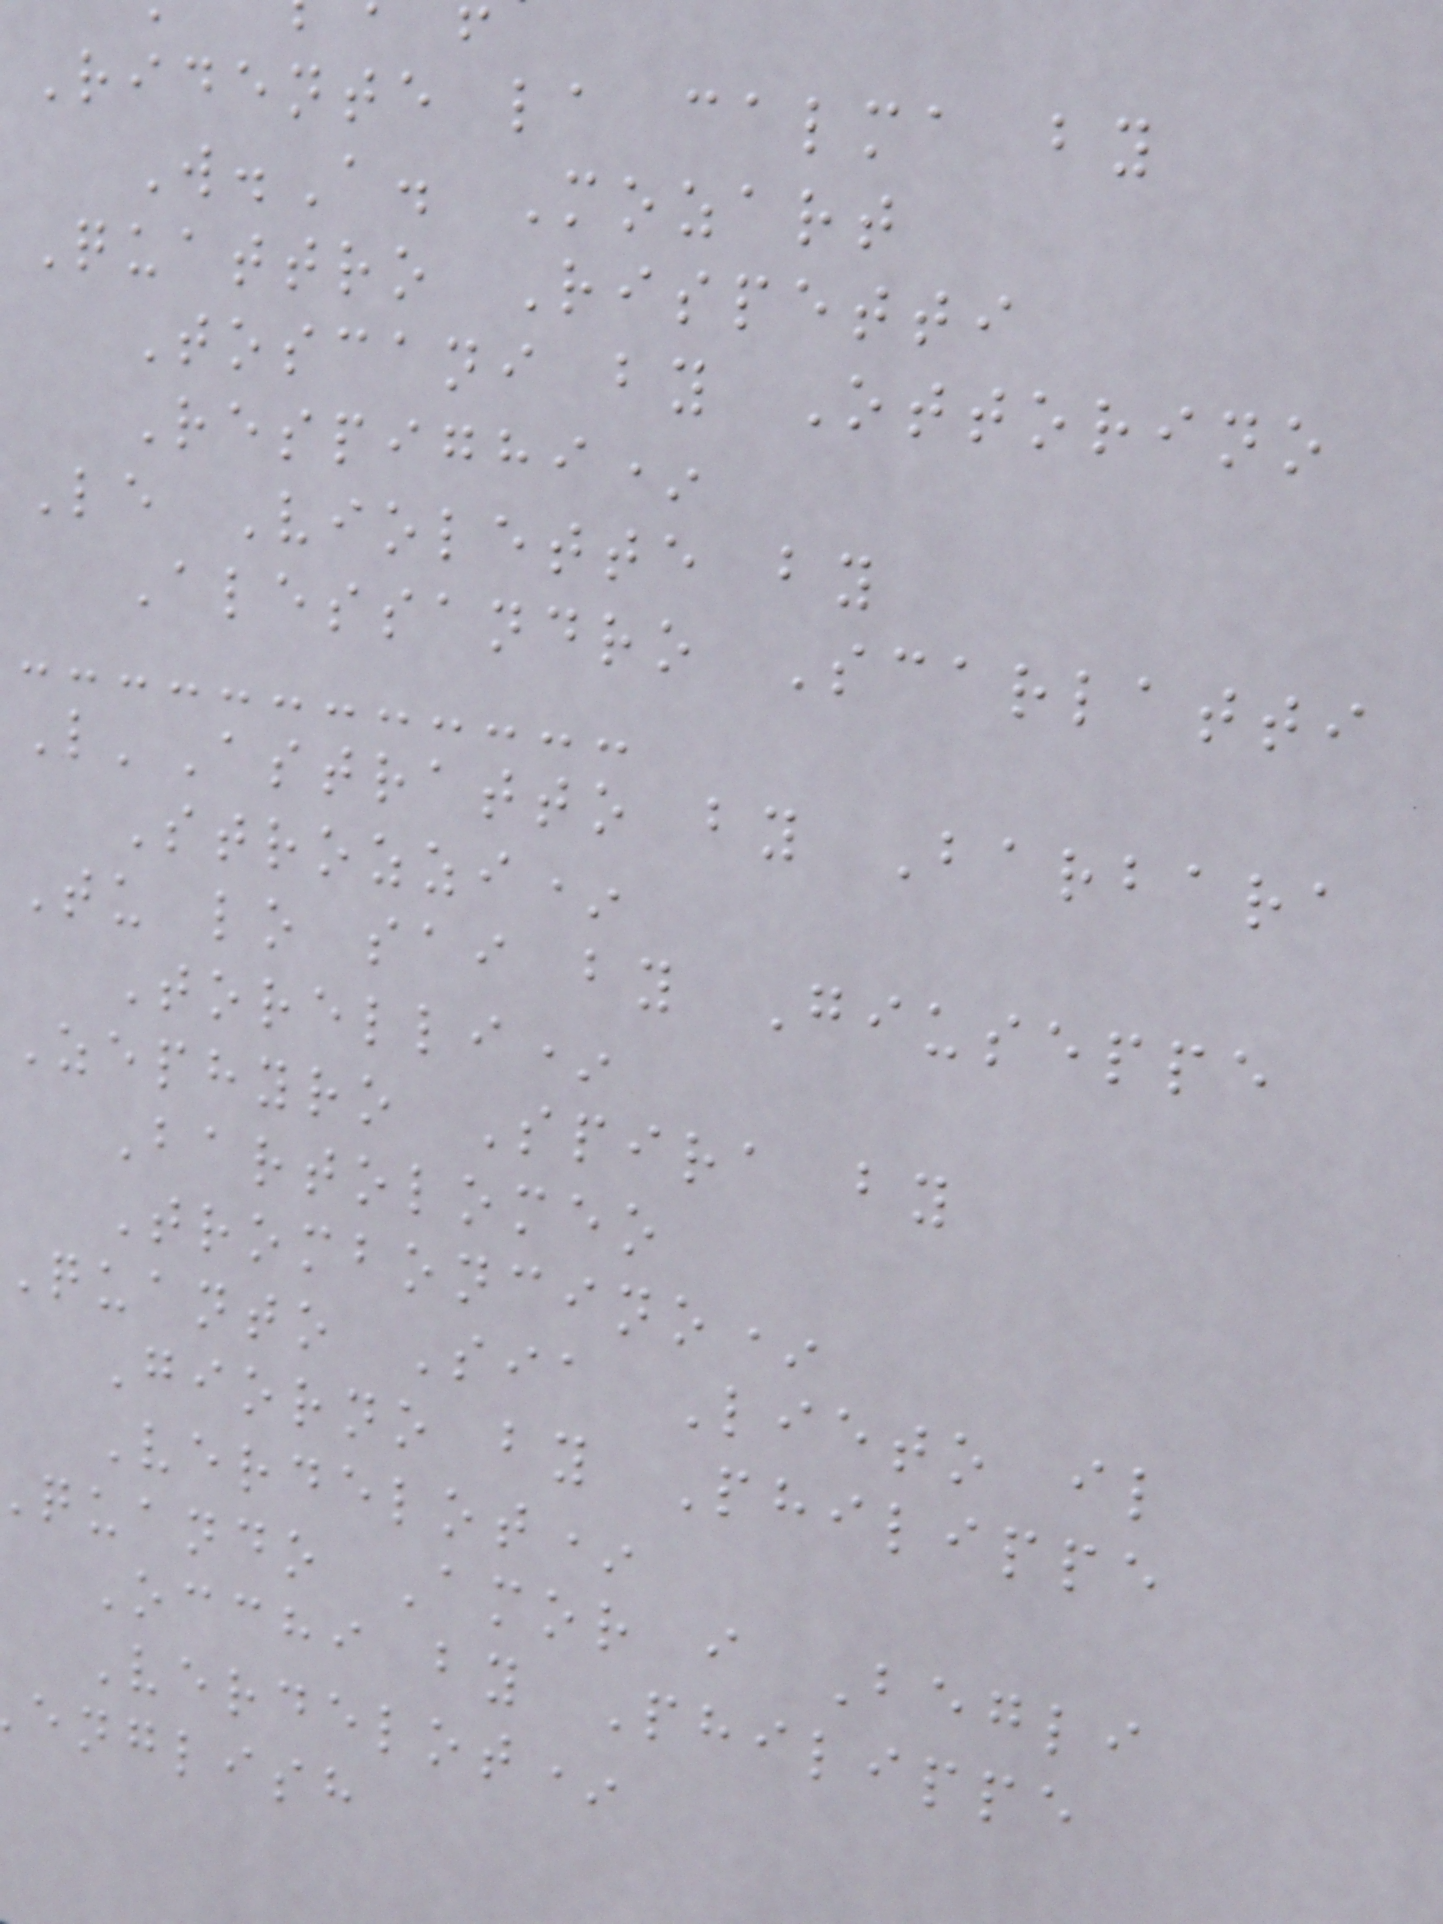Ridente la calma by
W.A. Mozart
Quattro Rispetti
Toscani by Ottorino
Respighi*
Le Violette by
Alessandro Scarlatti
L'Astratto by Barbara
Strozzi*
Tu lo sai by Giuseppe
Torelli*
Zephyro Spira by
Bartolomeo
Tromboncino*
Quanto Sia Lieto il
Giorno by Philippe
Verdelot*
quando Amor i Begli
Occhi by Philippe
Verdelot*
english
